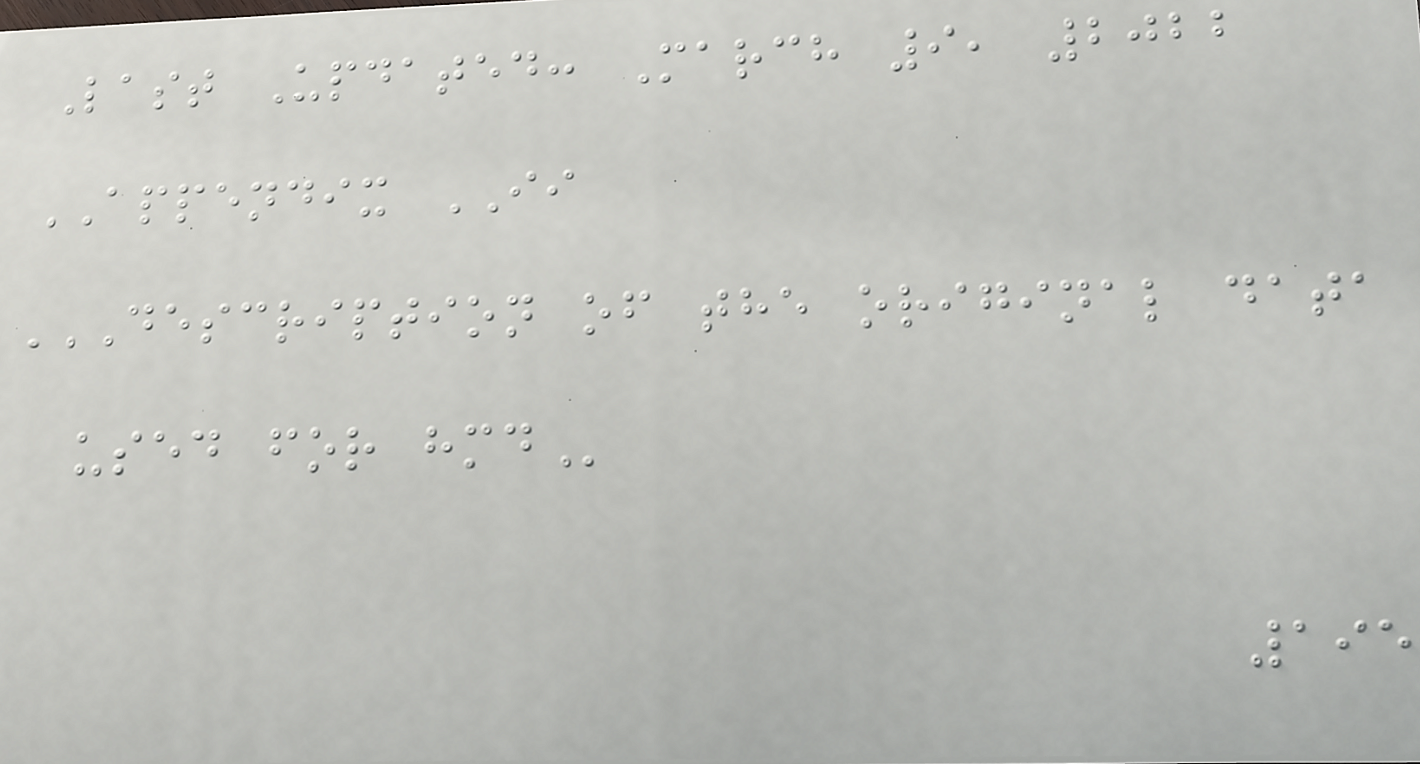Last Updated: March 9, 2022
APPENDIX II
DESCRIPTION OF THE ORIGINAL DATA
USED FOR HMD
195
